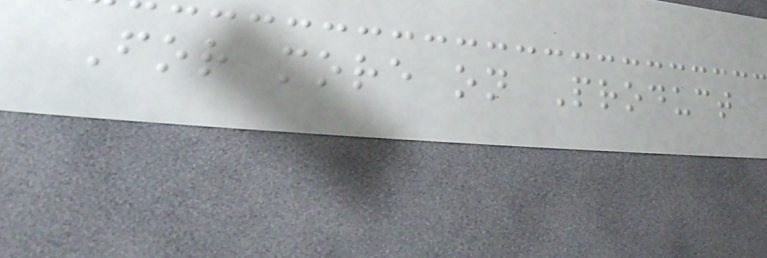For more on Product
